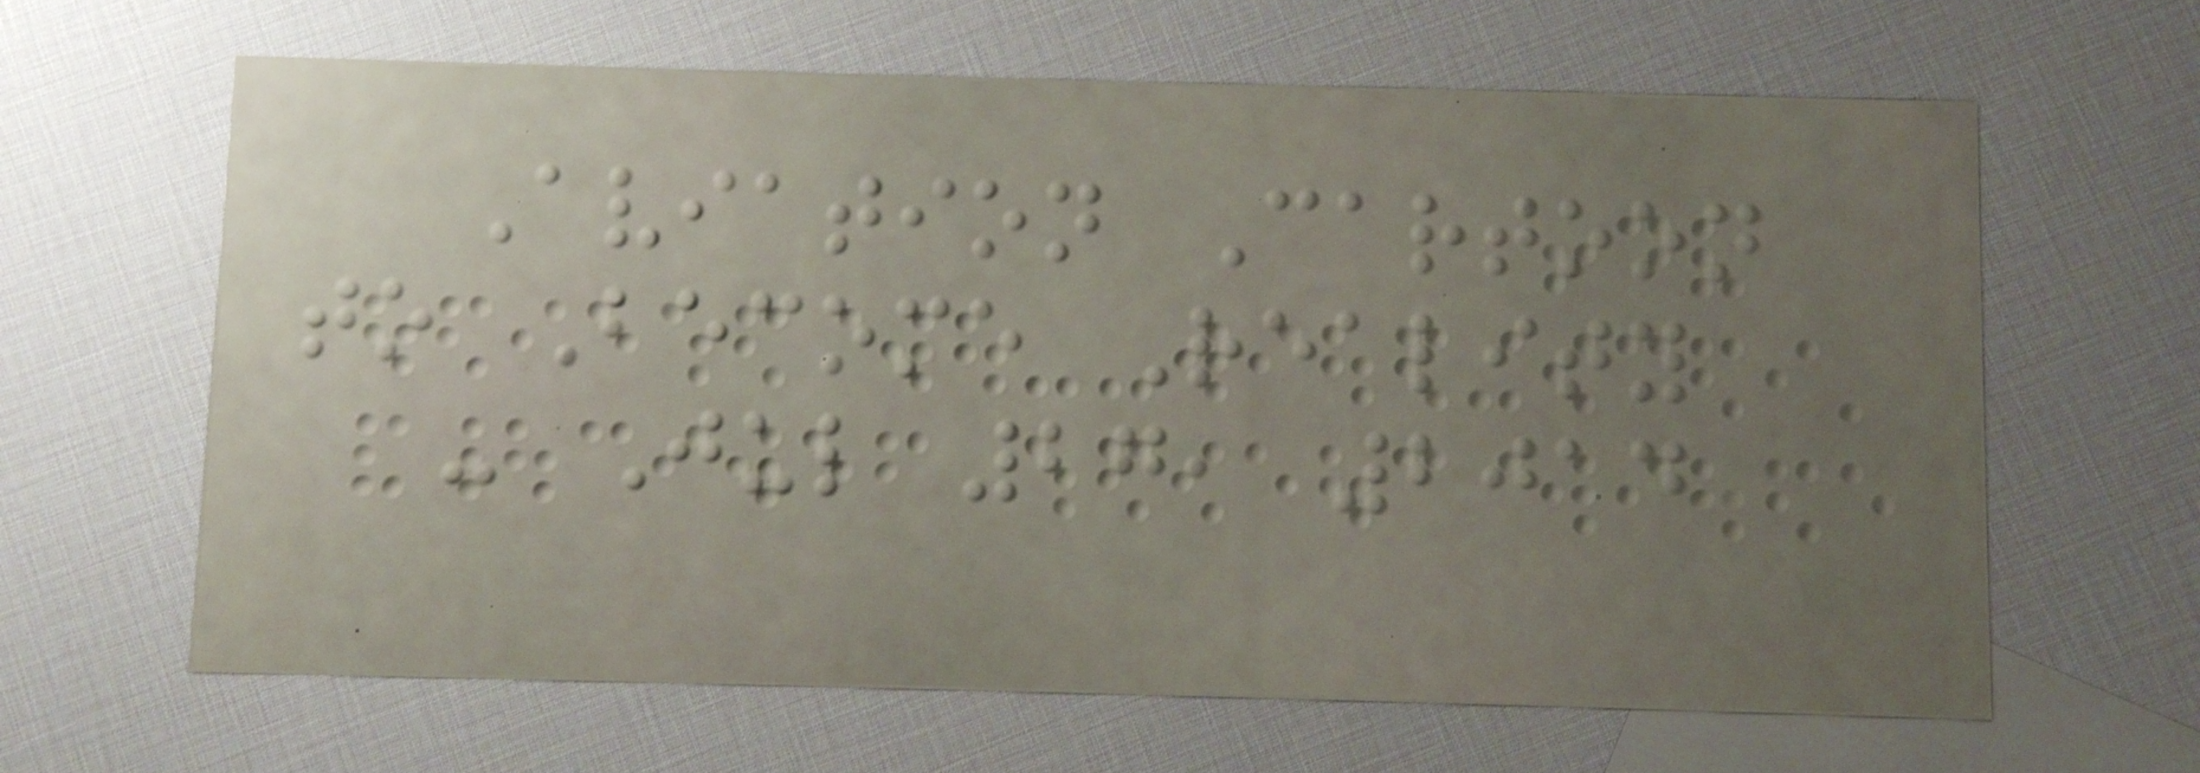Aviation Cartoon
to Become Reality
- Jul 27, 2014
